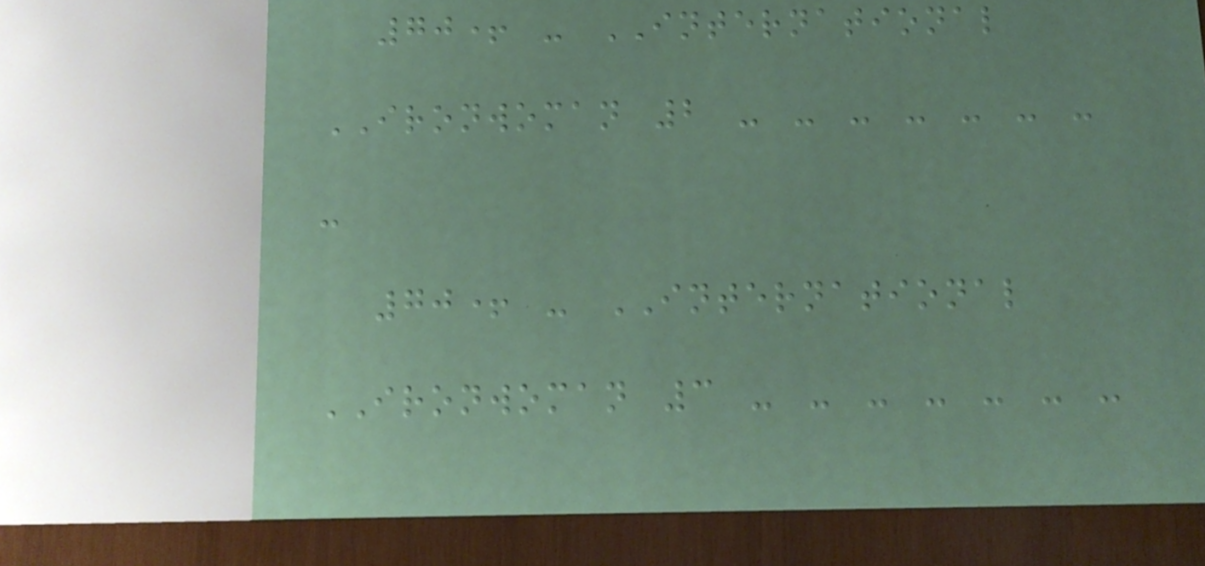70+ - INTERNATIONAL
IRONWOMAN 2 - - - - - - -
-
70+ - INTERNATIONAL
IRONWOMAN 3 - - - - - - -
